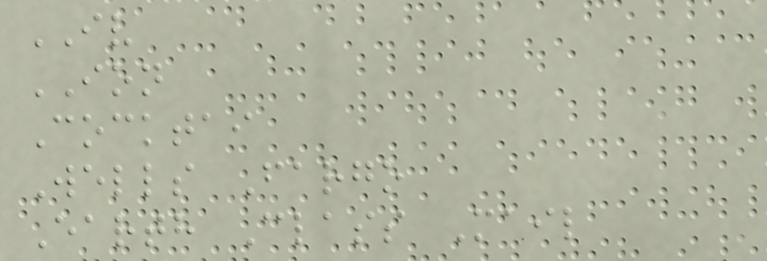IV
ION
Cocktai
Wells Fargo
Earth Class Mail
